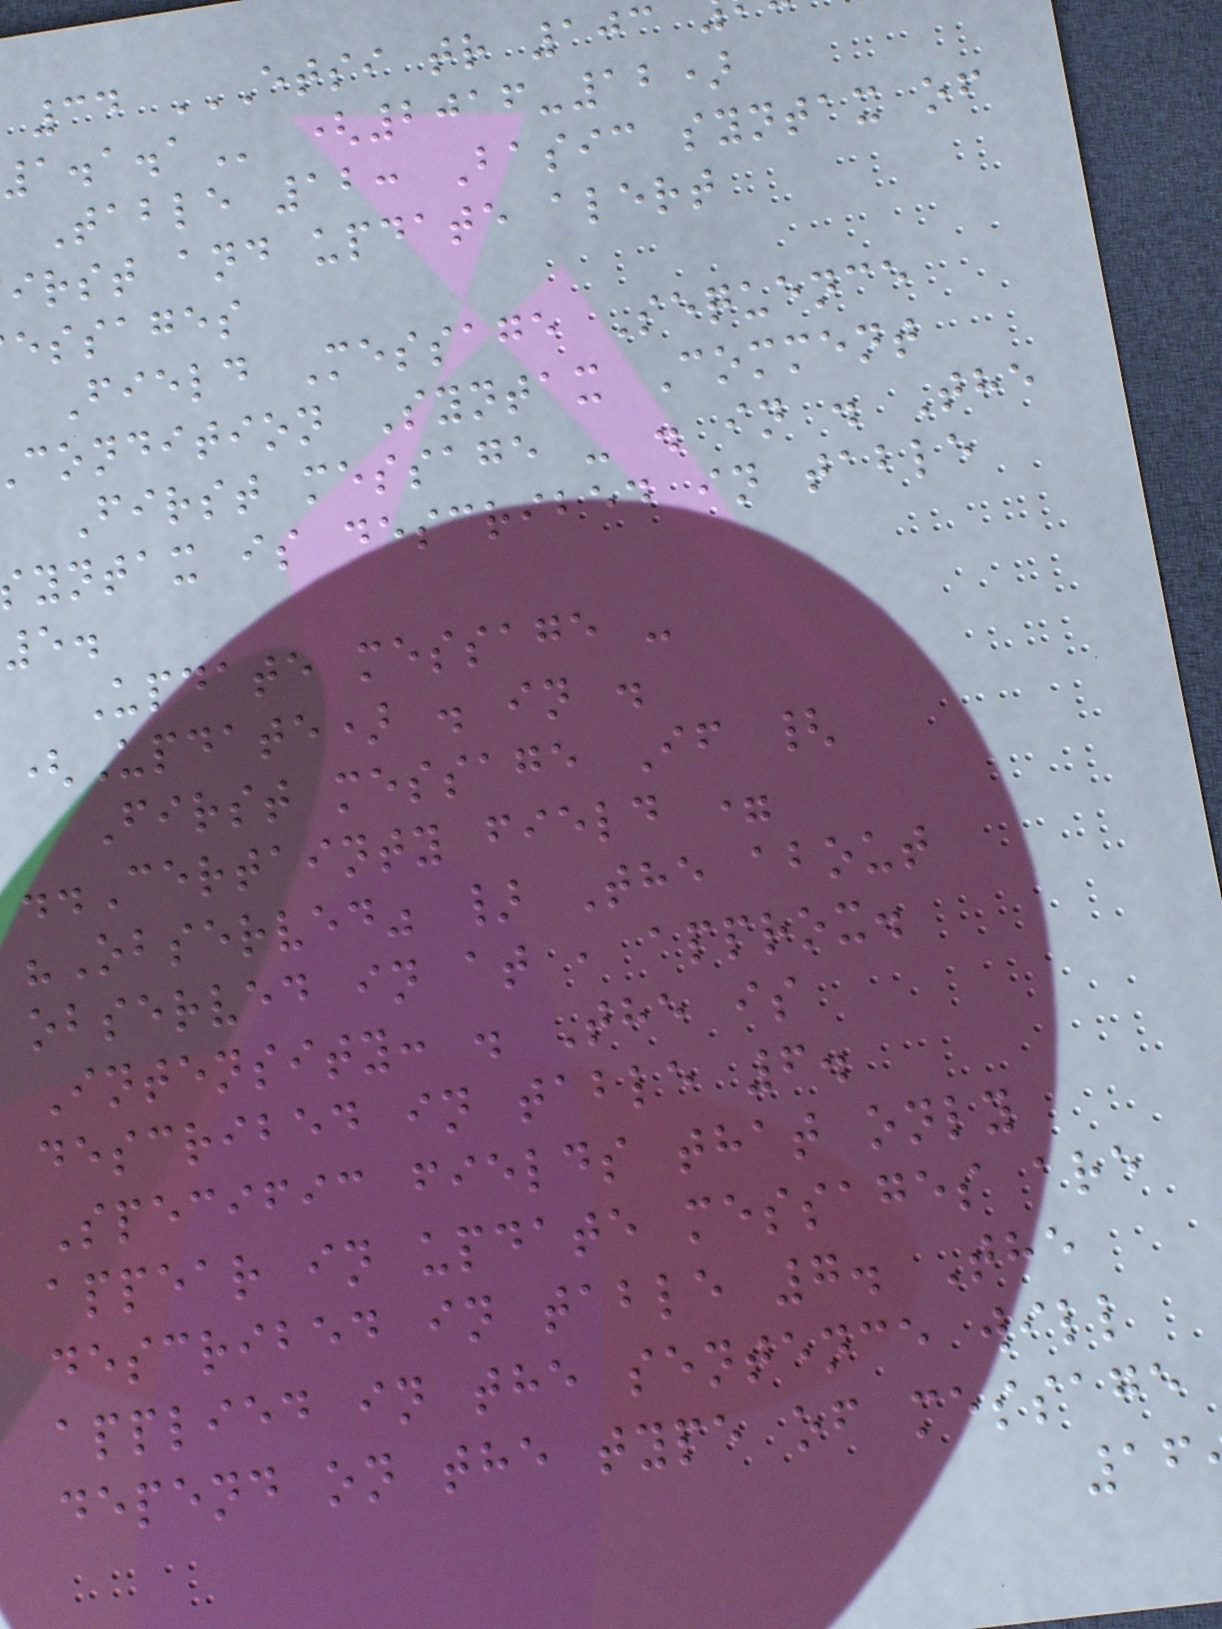(2016-12)
Table 12: Basic syntax of
irst and update alert
essages
Field Message Sequence
condition Syntax Comment
First message - . in . The
yntax is described in table
5.
Update message -
(Update) . in .
First message If {
..Certainty field =
"Observed" } The about
observed in at , approx.
Intensity: . The is
described in table 6.
Specific fields that only
appear in update messages are
described in table 7. The
applied in the sentence will
depend on the type of message
